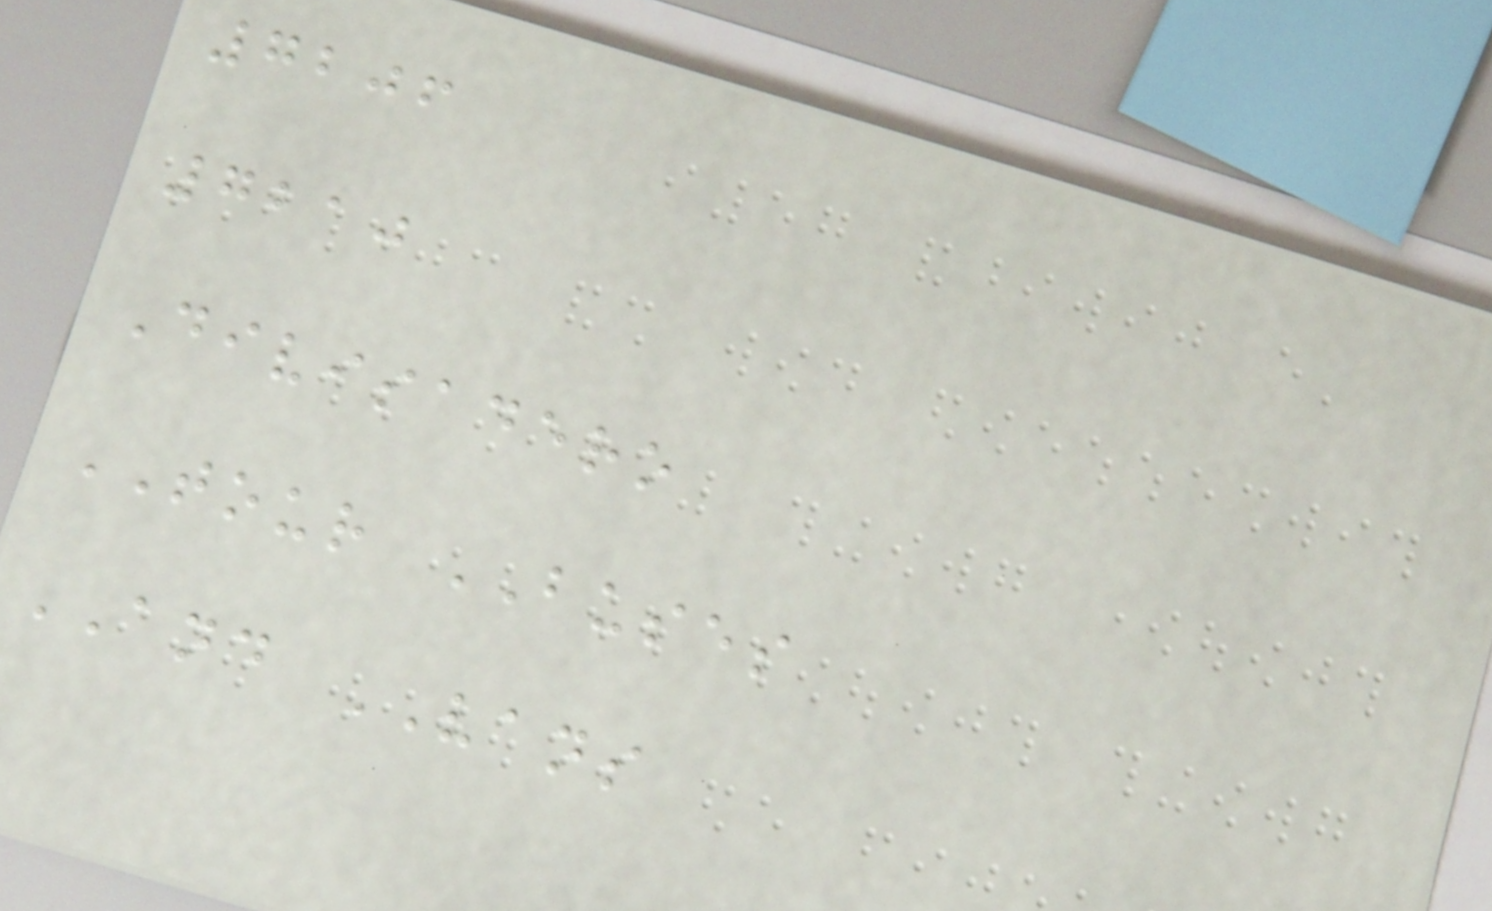7206
7210
Divisadero
TOUR BUSES
AND VANS
